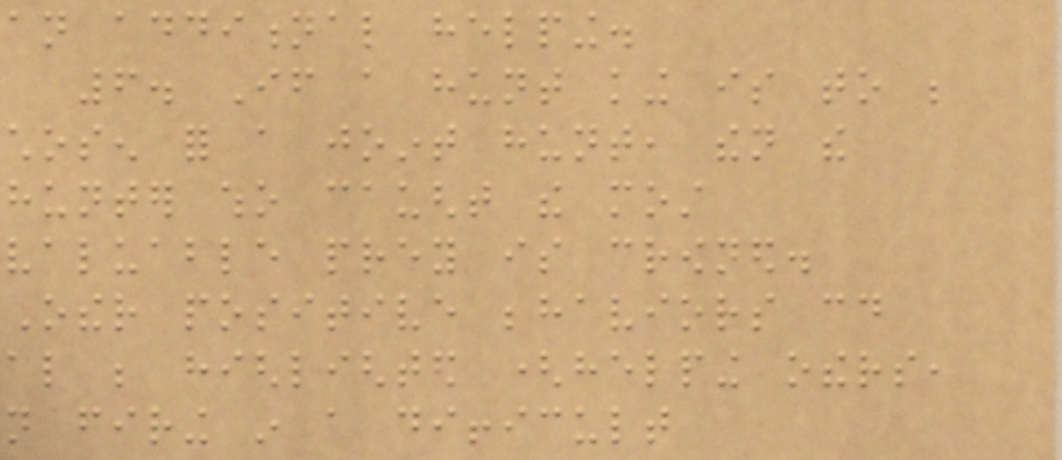an additional helping.
6. If a hunt king is to be
chosen for a joint hunt, then the
hunter who caught the most
valuable prey is crowned.
Other positive behaviors could
also be highlighted (helping others,
not firing in a difficult
